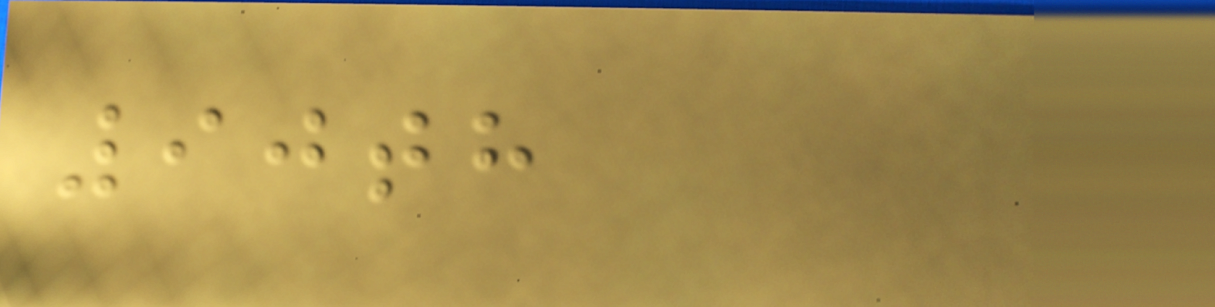90th
